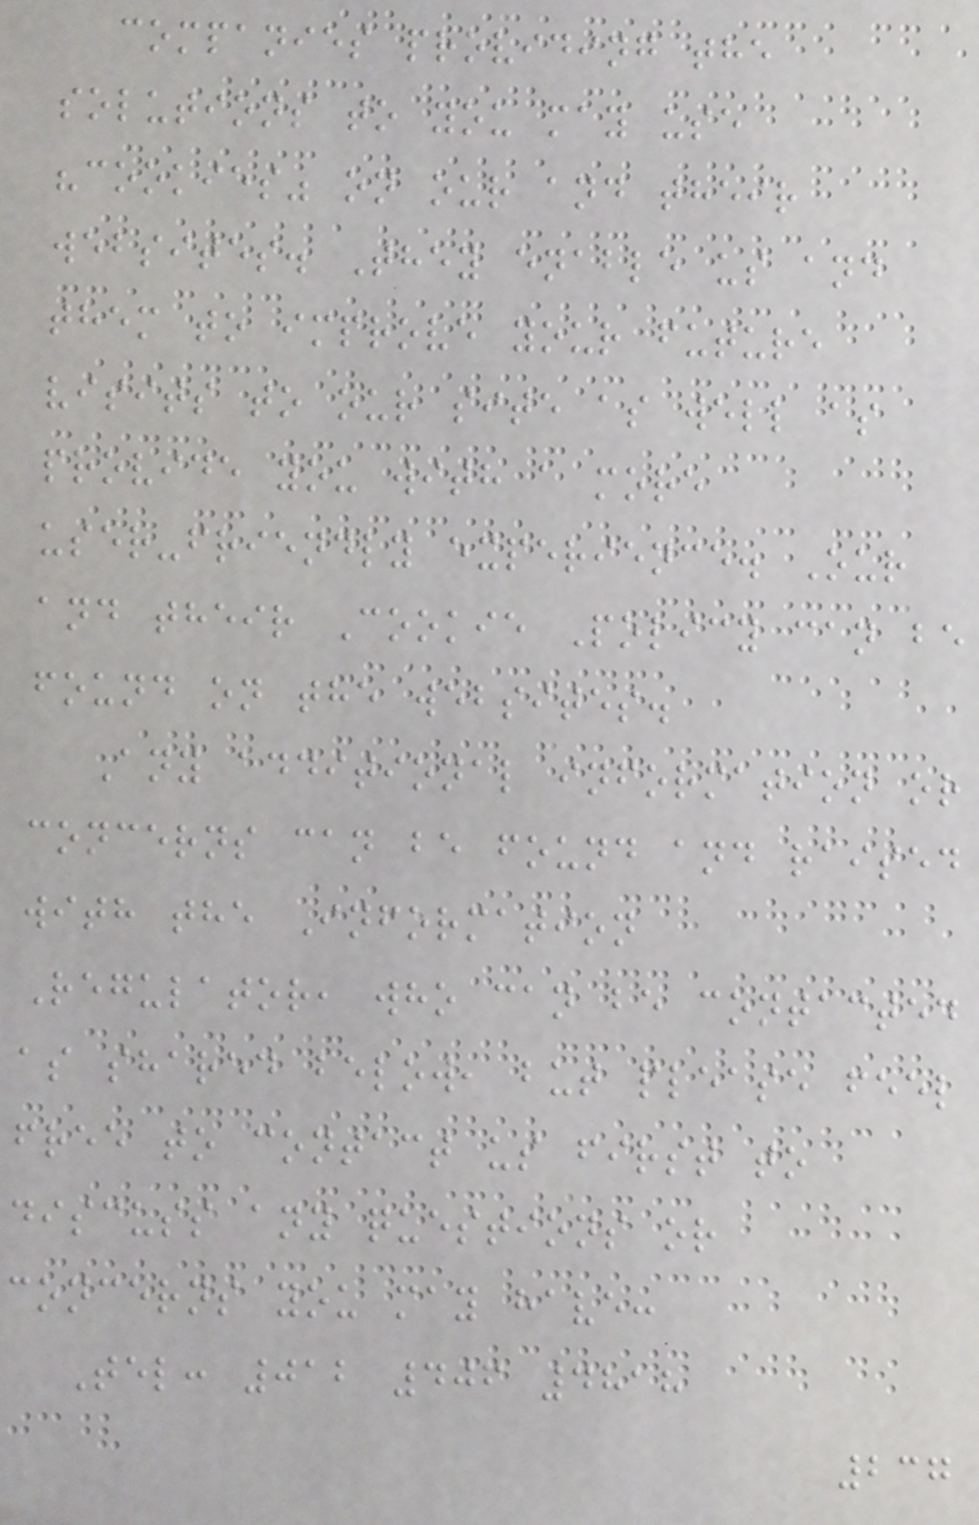companies providing the
solutions to you may use
"cookies" on our and their
websites. They enable us and
them to improve your future
visits to our site as well as
provide you with a more
user-friendly experience. Our
and their Cookie Policy can be
found on the websites.
Any additional information or
concerns can be found and raised
with the Information
Regulator, who can be contacted
as shared below, but please feel
free to contact us first to
discuss any questions or
concerns you may have:
Tel: 012 406 4818
237
